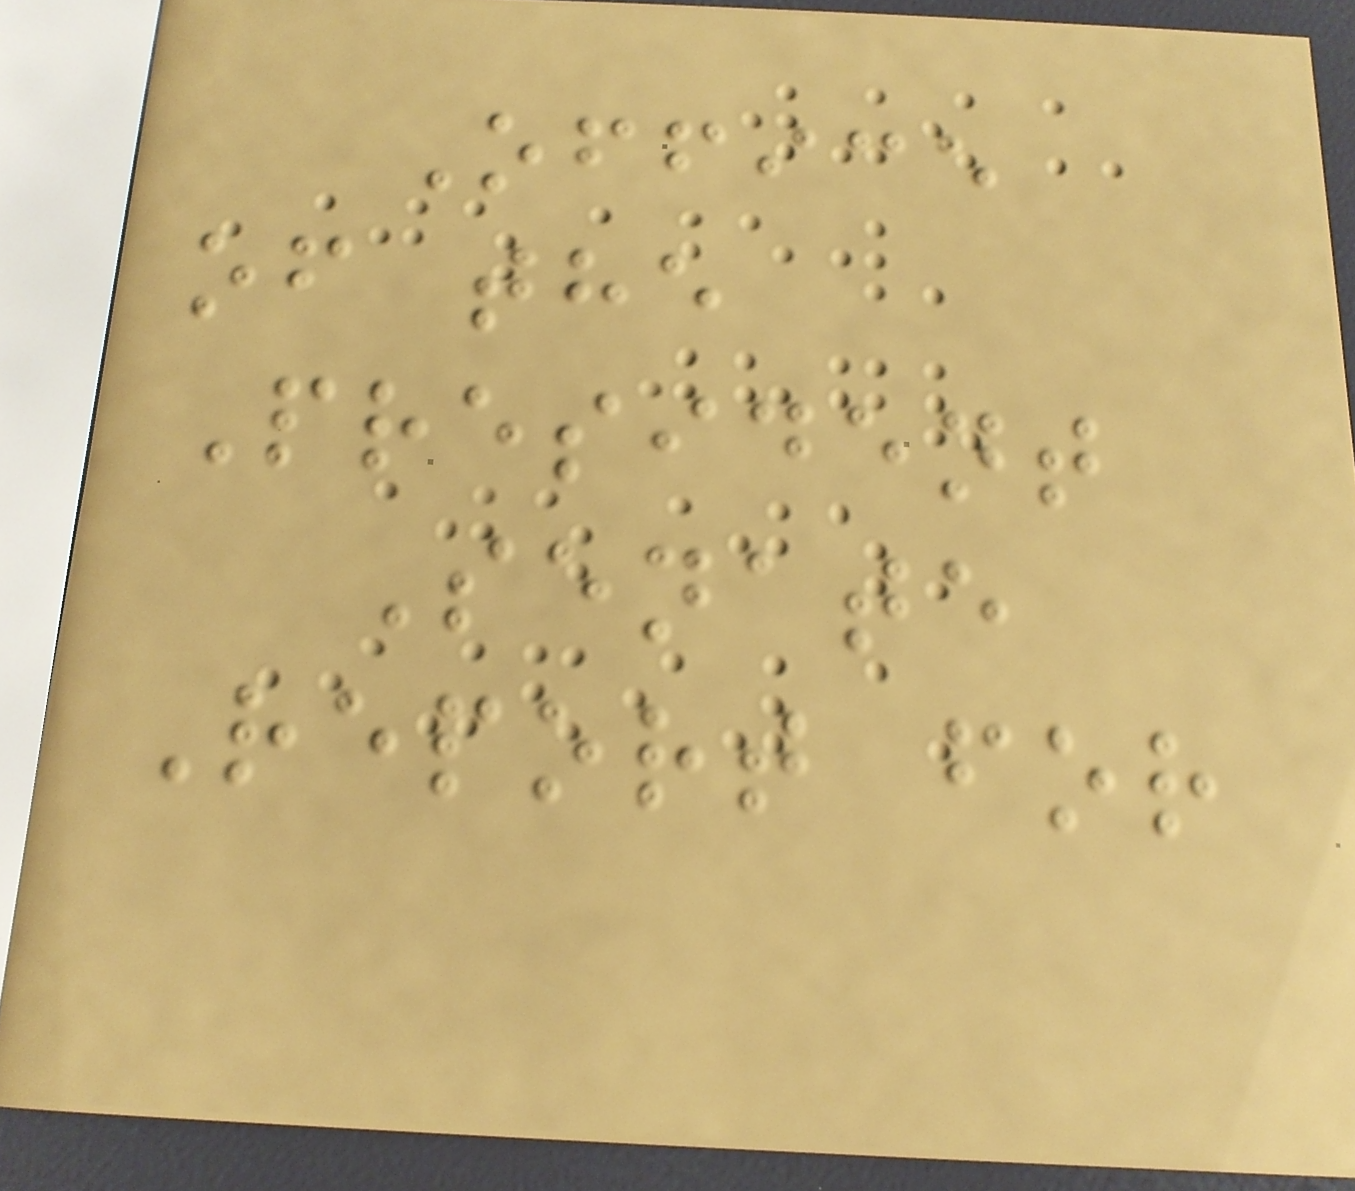Office
of the
President
Senate
Report for
